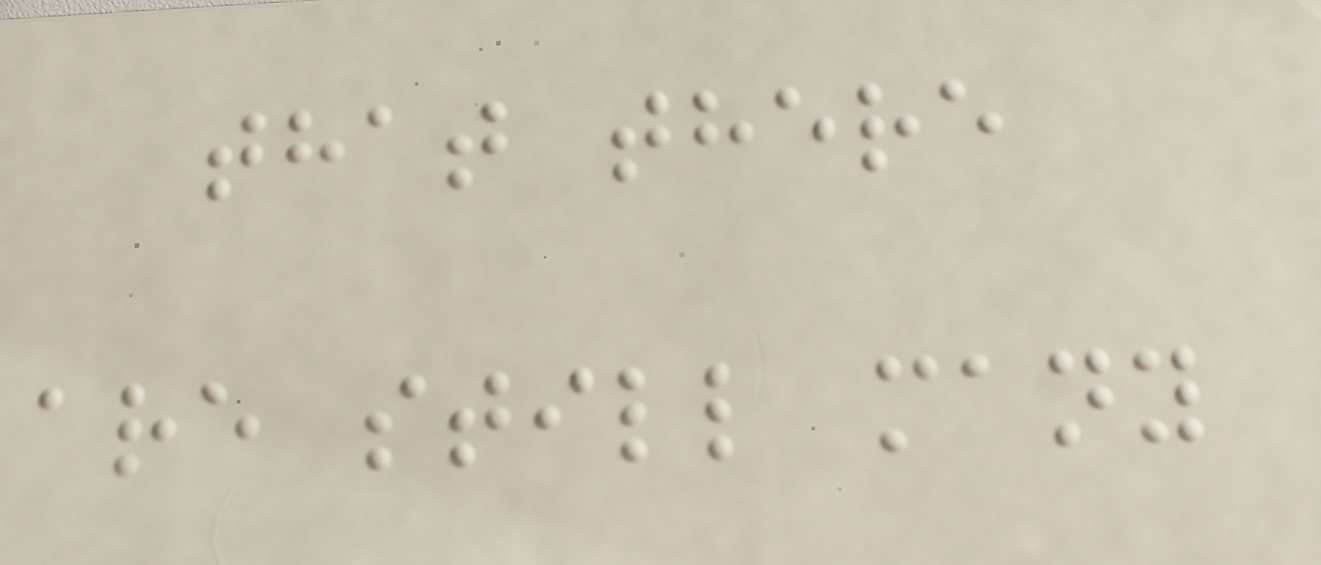that there
are still many
